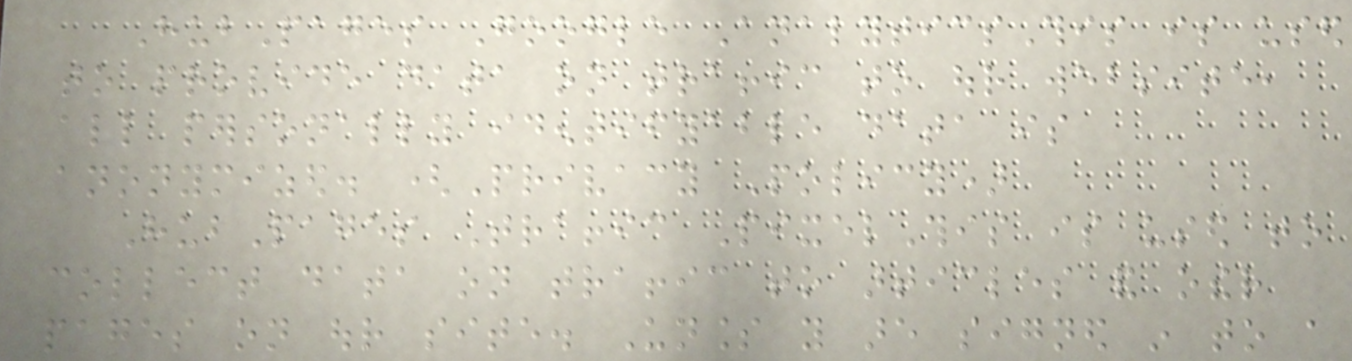HubPages Google AnalyticsThis is used
to provide data on traffic to our website,
all personally identifyable data is
anonymized. (Privacy Policy)
HubPages Traffic PixelThis is used to
collect data on traffic to articles and other
pages on our site. Unless you are signed in to a
